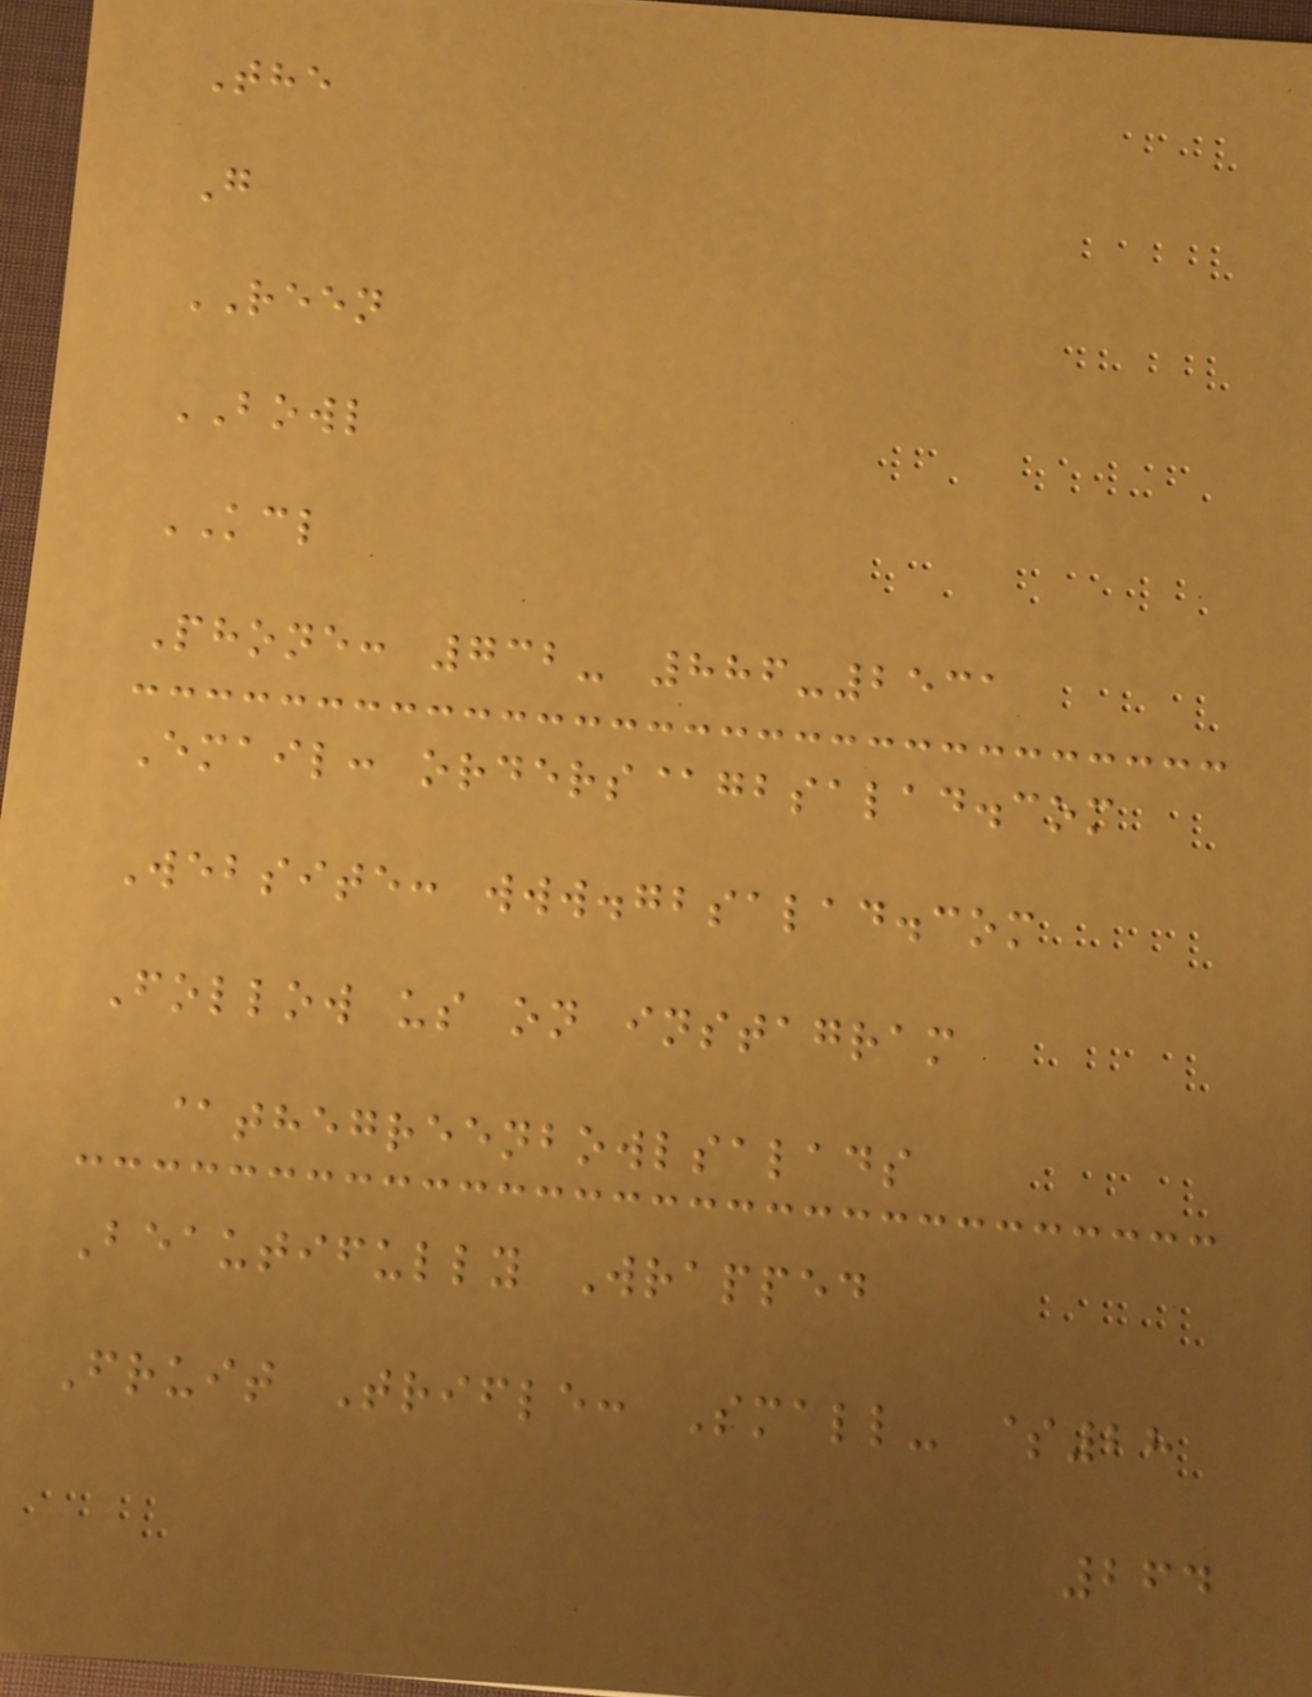The
G
REEN
BOWL
KCL
Phone: 732- 886-2531
Email: orders@gbsalad.com
Website: www.gbsalad.com
Follow us on instagram
@thegreenbowlsalads
Beautifully Wrapped
Fruit Trifle: Small- $28
264
